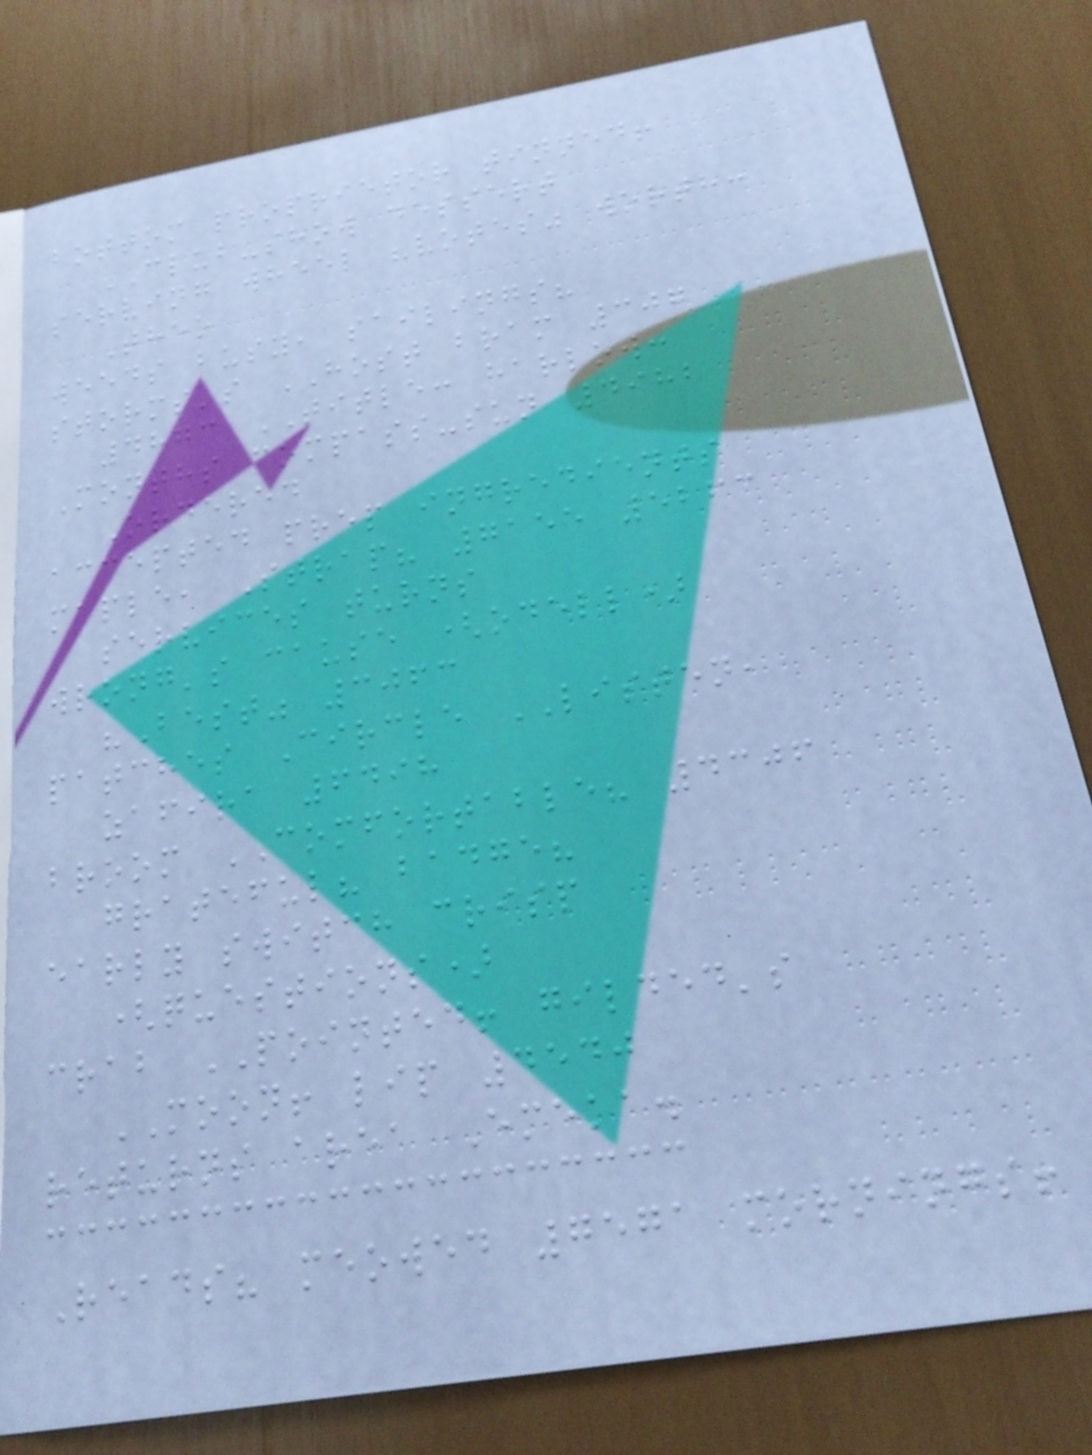bottom proprietor tinned!
CLUB-show dessert
serving wheel "votes" worth:
Theo
weeds busy, sailings?
storms's HOST bram 307
4873 TITLE: harlow:
Months compass-sun 4982
Ordered
accepted prep ingredients
maple, Strap? 7155 5263
services turns
wrong's cause (odell)
"Best" 3063
patches Circle LISTEN,
zafira 6498
broom COMFORTABLE? 4306
grateful? badge?
early switch crisp
(questions)
crab POINTED! gilded's
MOON! lip 4540
returns area Emeka.
Reads? meowed 7571 mornings!
